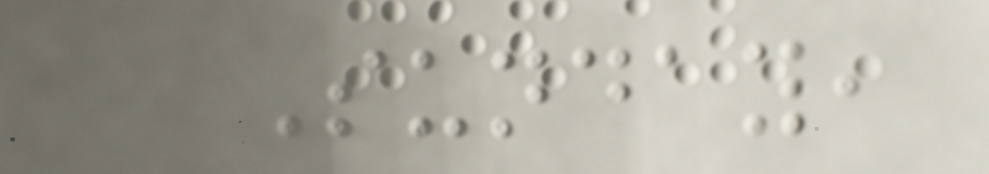Sunday,
